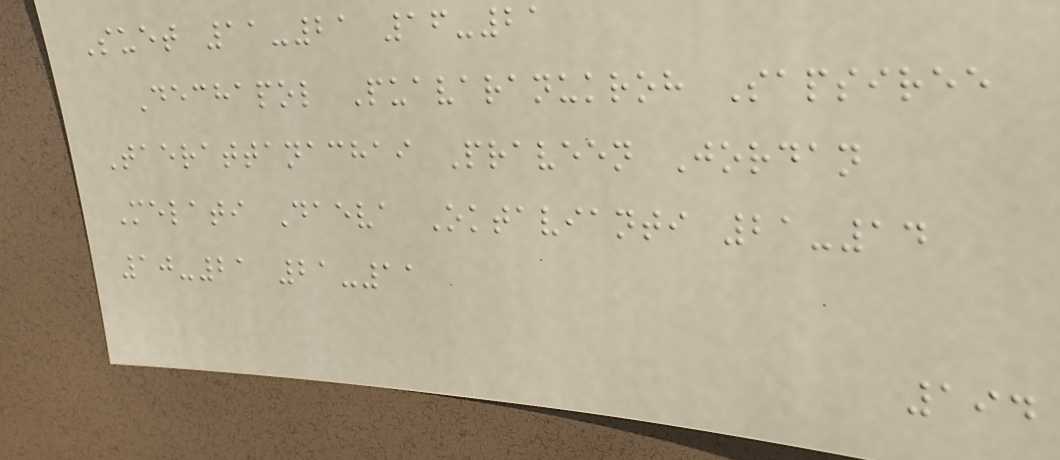Suet 11-21 16-21
Dechapol Puavaranukroh Sapsiree
Taerattanachai Praveen Jordan
Melati Daeva Oktavianti 21-14
10-21 21-11
194
